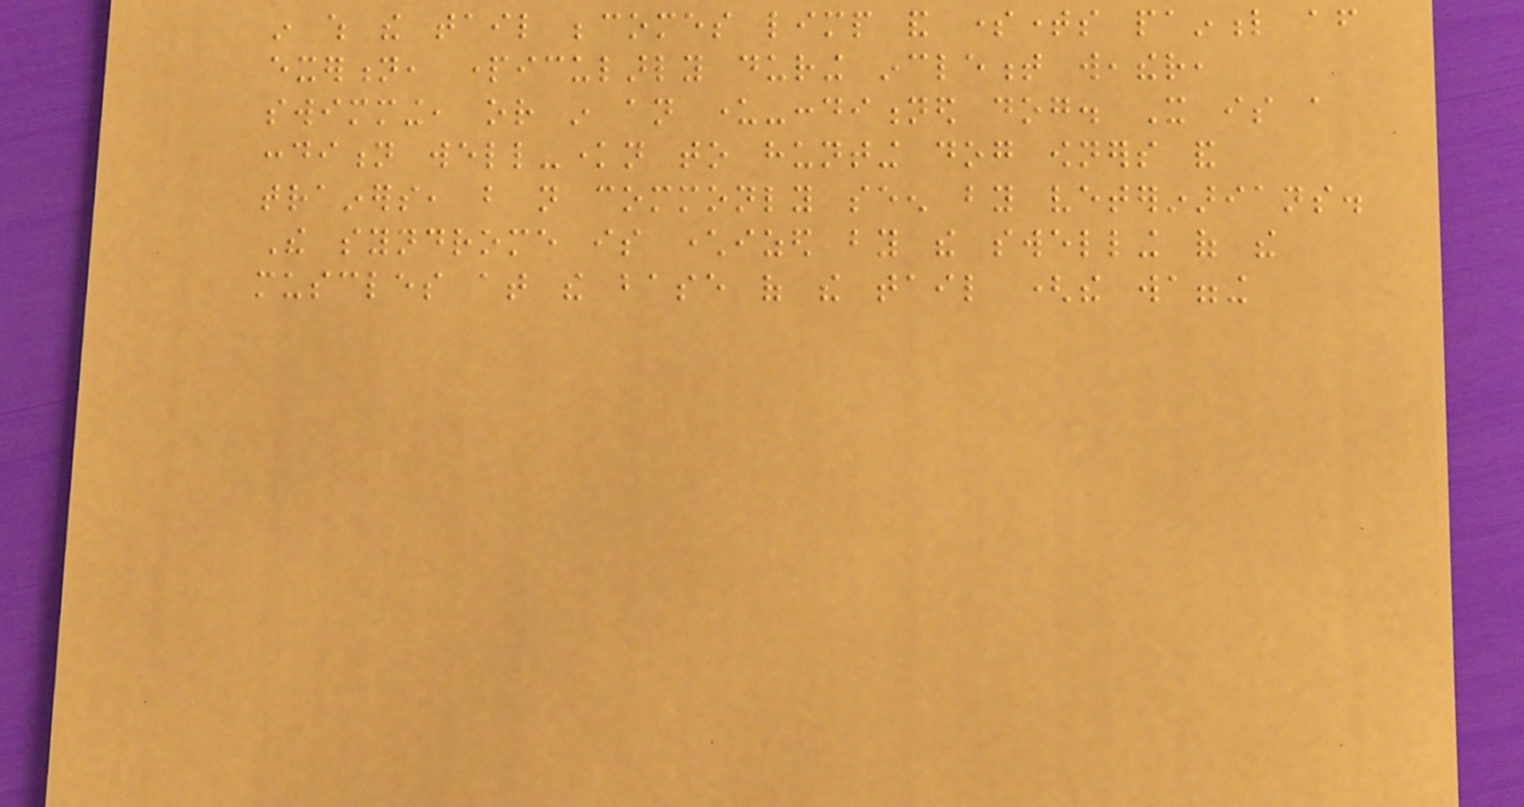in which the tail becomes limp and sometimes painful after
exertion, particularly during inclement weather,
swimming, or in an under-conditioned dog. It is a
condition well-known to hunting dog owners and
trainers, but not commonly seen by veterinarians.
The syndrome is characterized by the swelling of the
muscles at the base of the tail (the wagging
